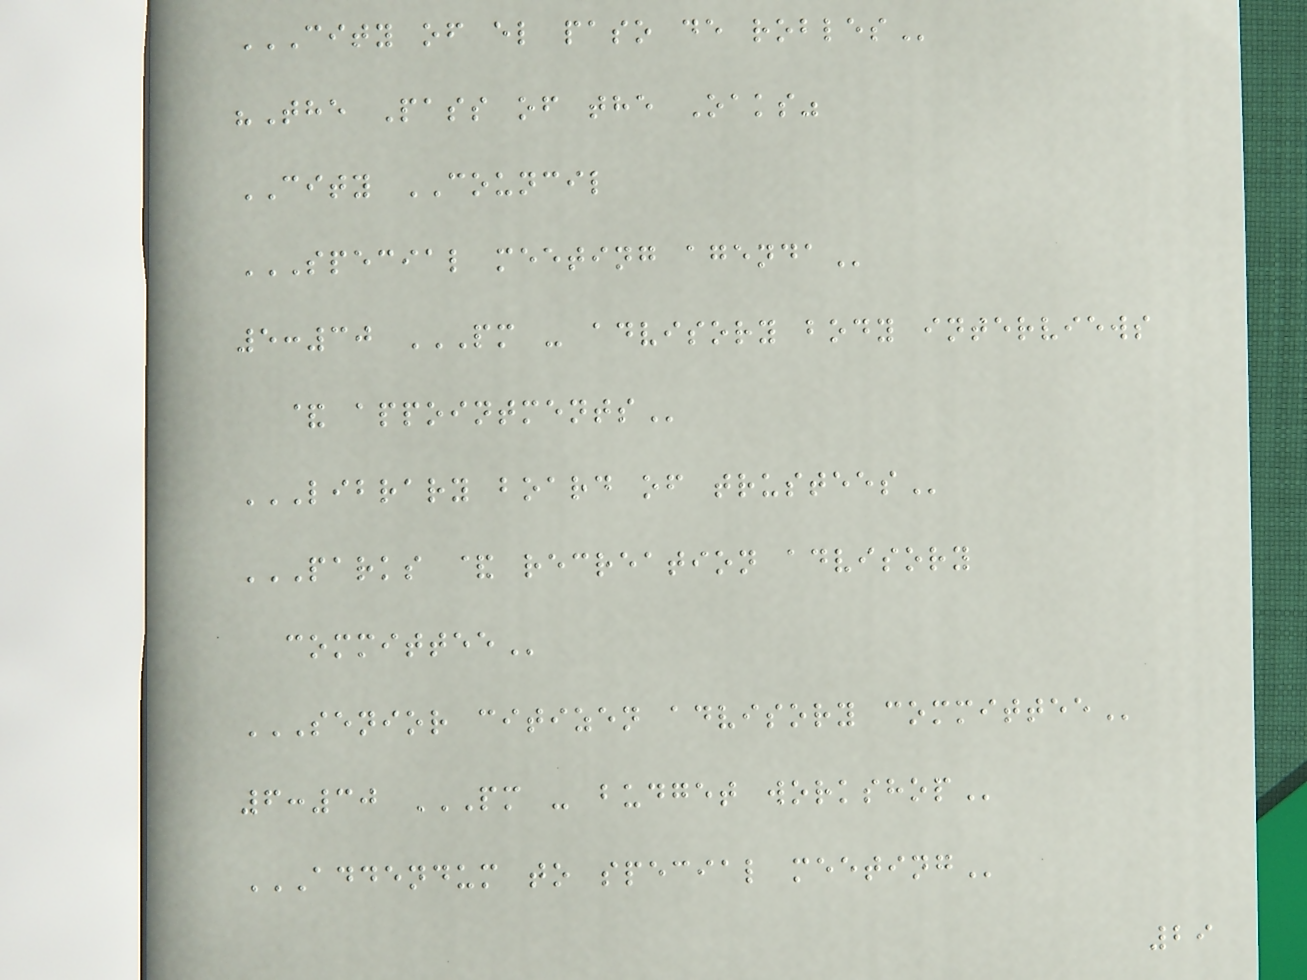CITY OF EL PASO DE ROBLES
"The Pass of the Oaks"
CITY COUNCIL
SPECIAL MEETING AGENDA
5:30 PM - ADVISORY BODY INTERVIEWS
& APPOINTMENTS
LIBRARY BOARD OF TRUSTEES
PARKS & RECREATION ADVISORY
COMMITTEE
SENIOR CITIZEN ADVISORY COMMITTEE
6:30 PM - BUDGET WORKSHOP
ADDENDUM TO SPECIAL MEETING
29
